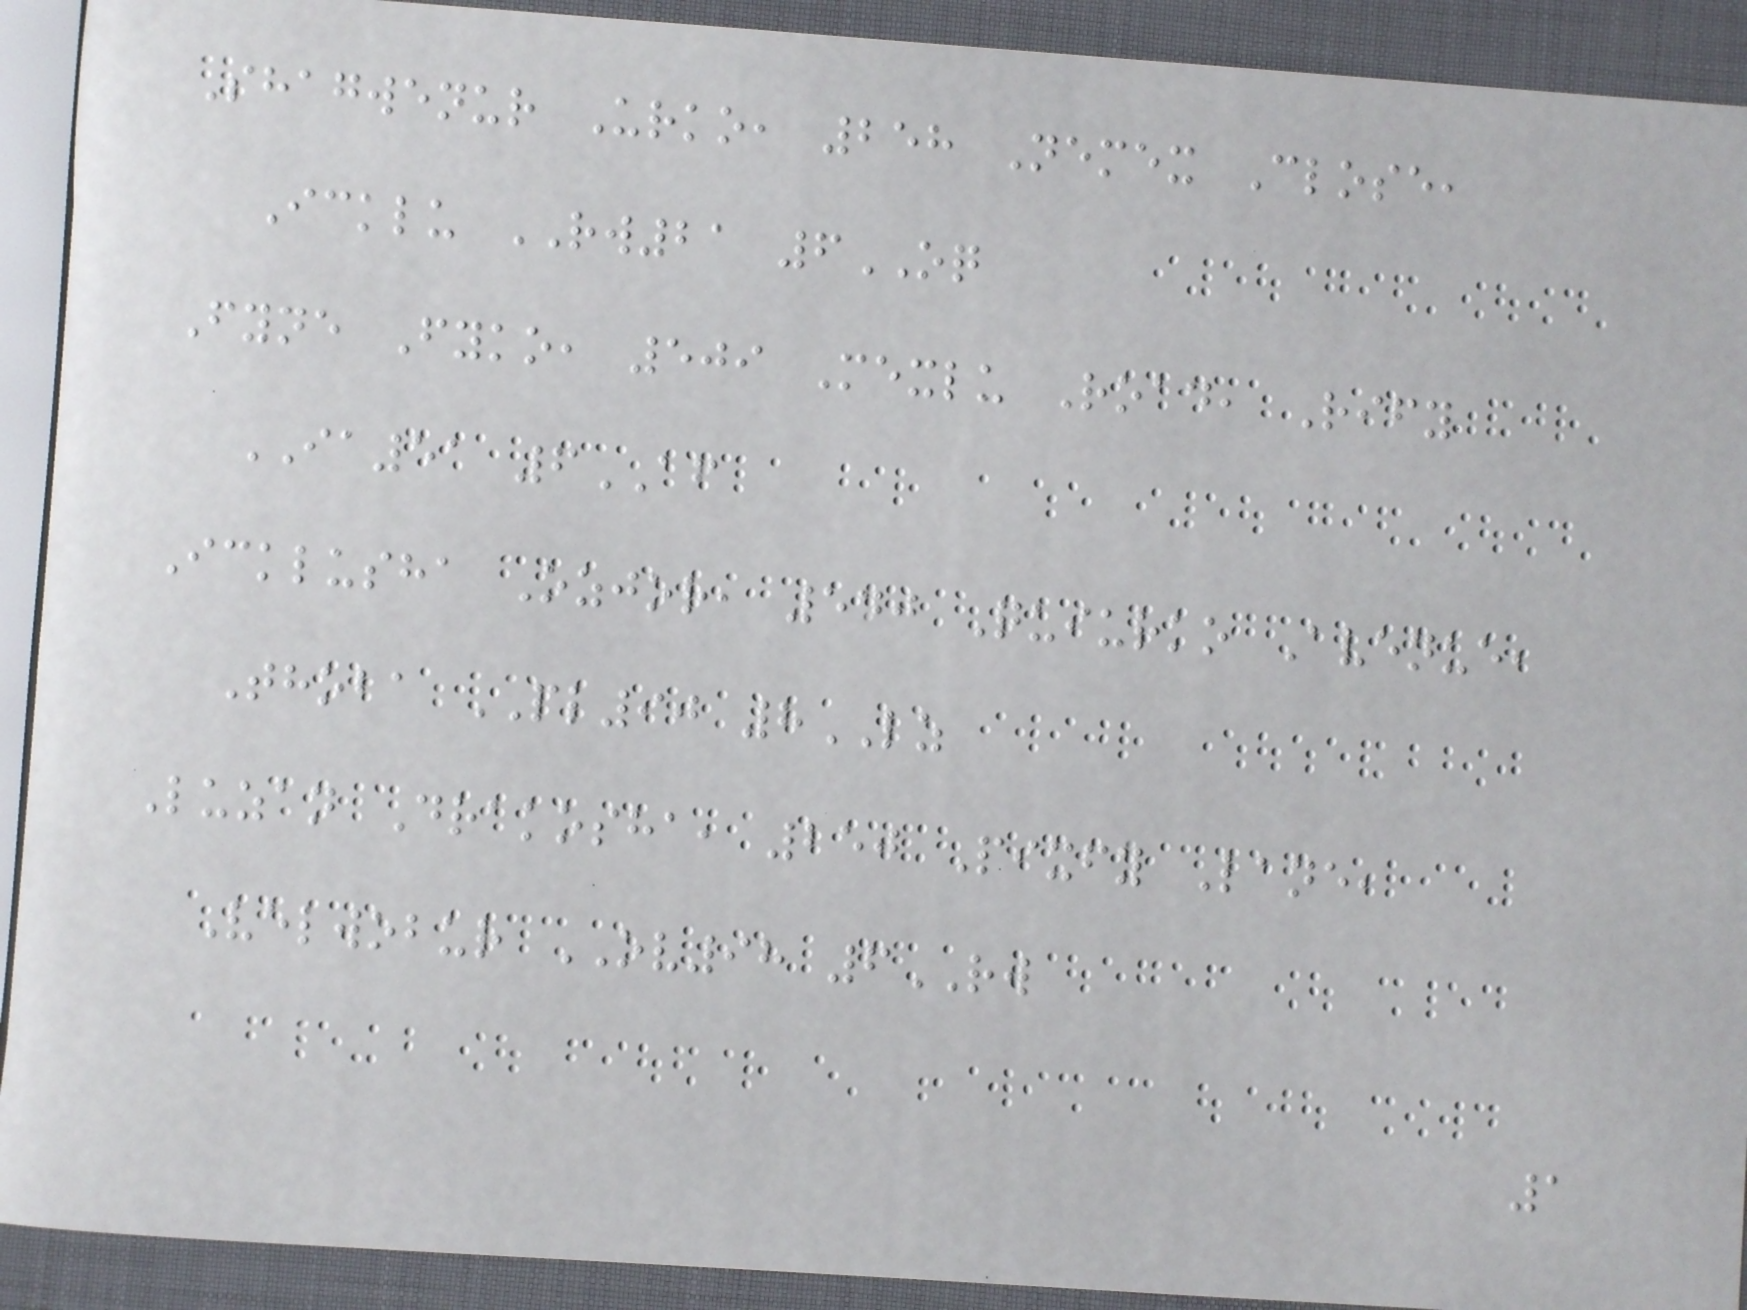Shagwenur Urko, 258 Nemex Close,
Icklu RW21 6OQ
Fyne Fyko, 509 Mexlu Road, Rify
IA51 6AF
Icklusha Ozjor, 540 Quiurko Avenue,
Thoba PL90 8LZ
Luzan Drakosha, 250 Pixfy Lane,
Velwobur OV98 6RW
1
